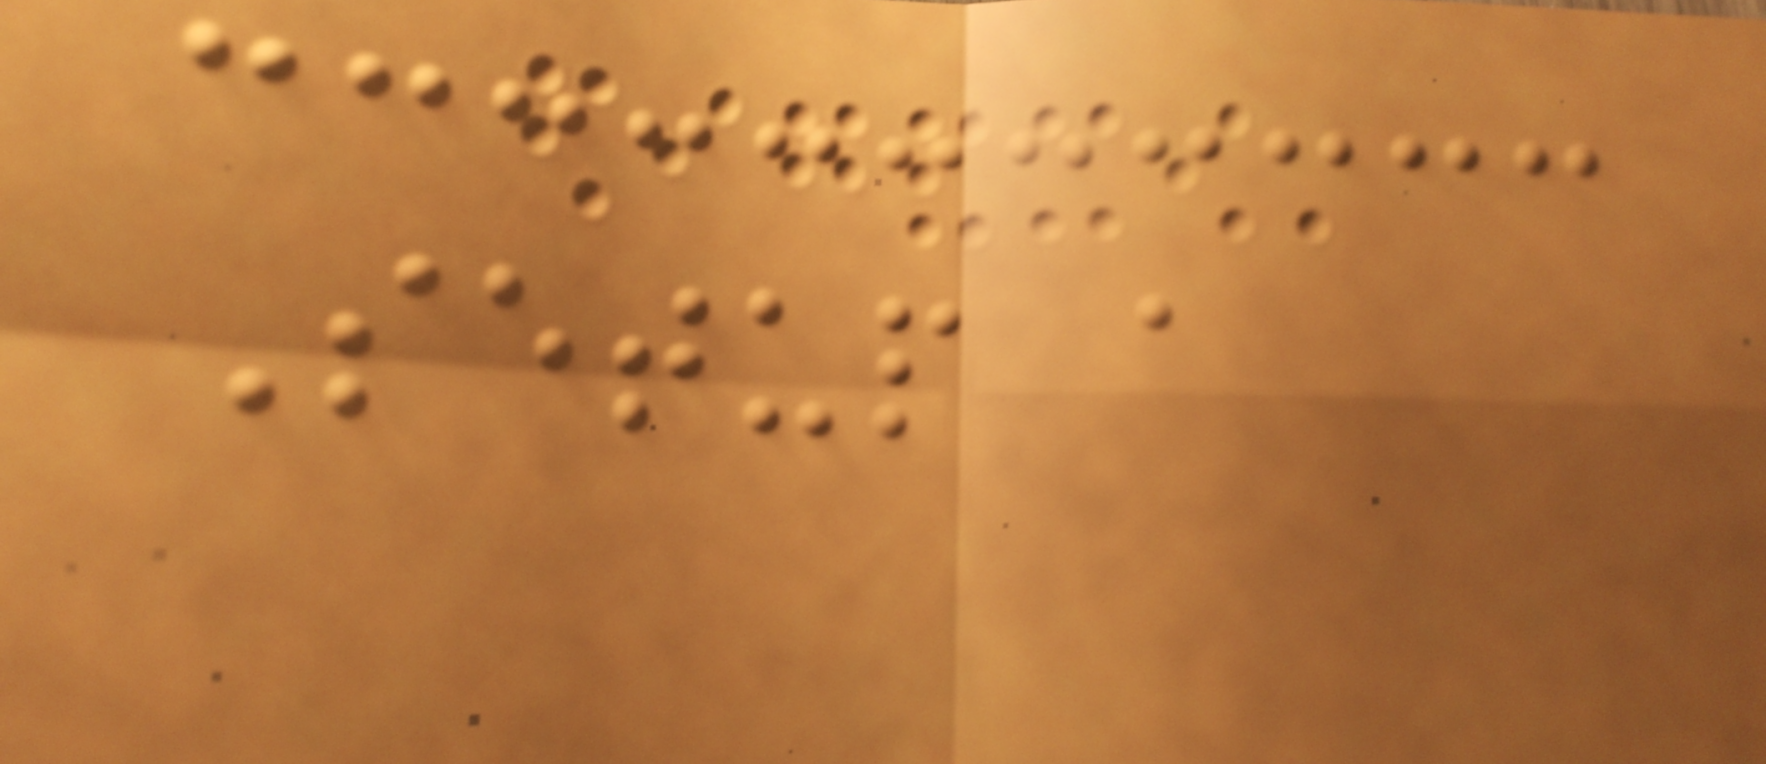Setup a
